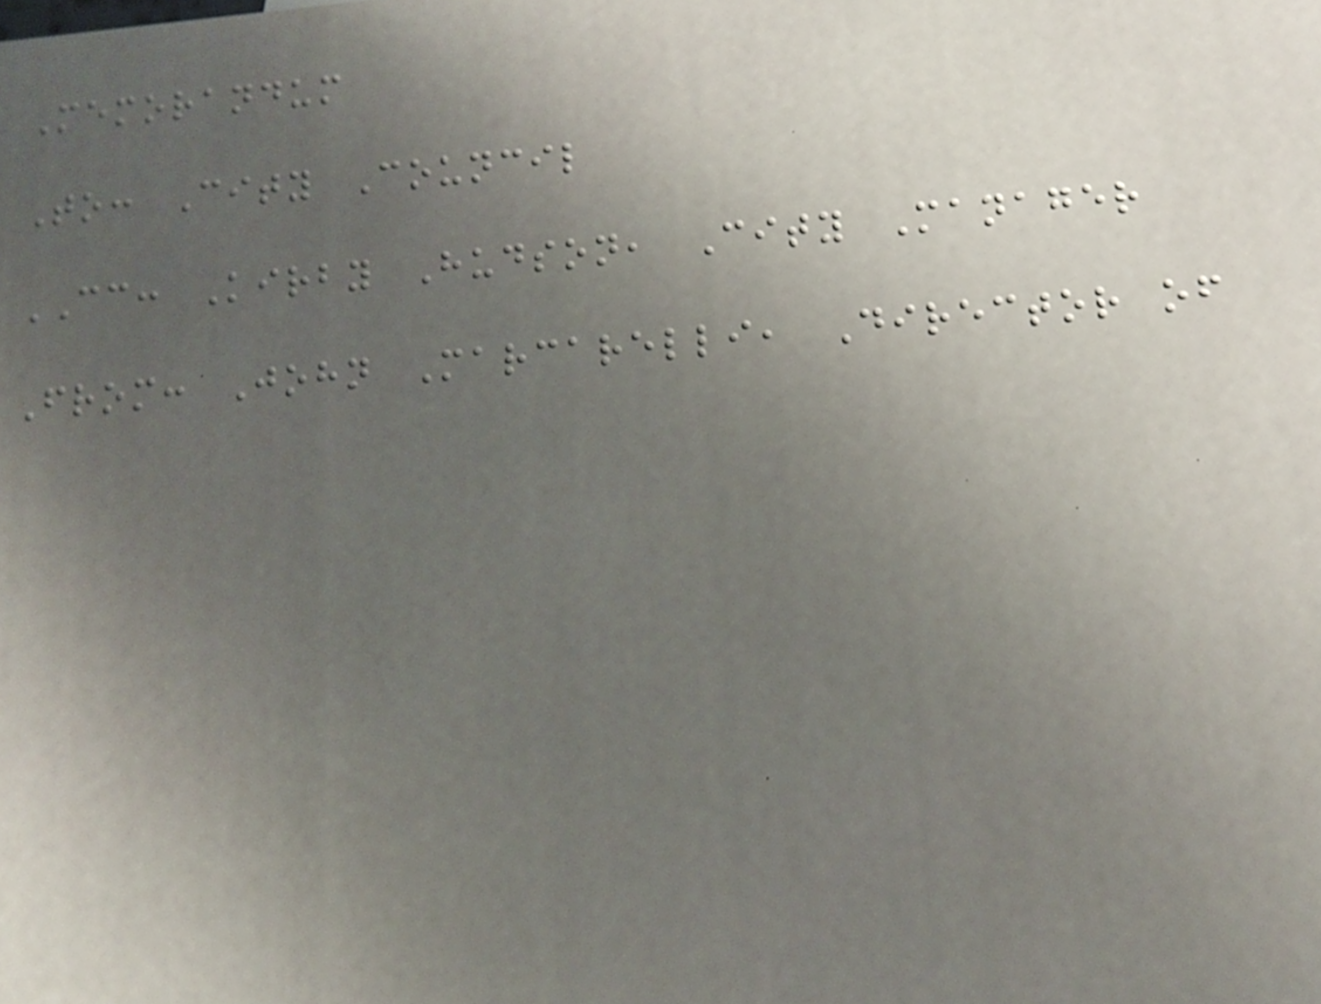Memorandum
To: City Council
CC: Kirby Hudson, City Manager
From: John Marcarelli, Director of
